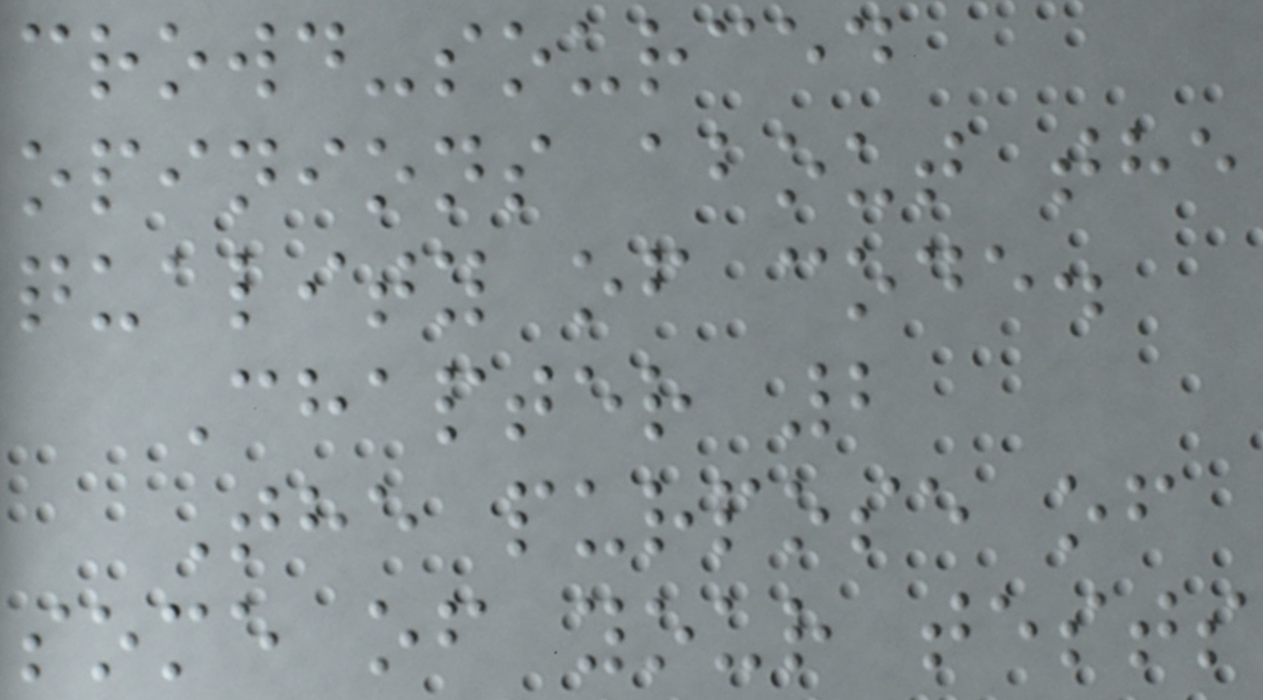crowd-sourced
opinions about the
quality of code.
Chapter 2
The purpose of
some of your tests
